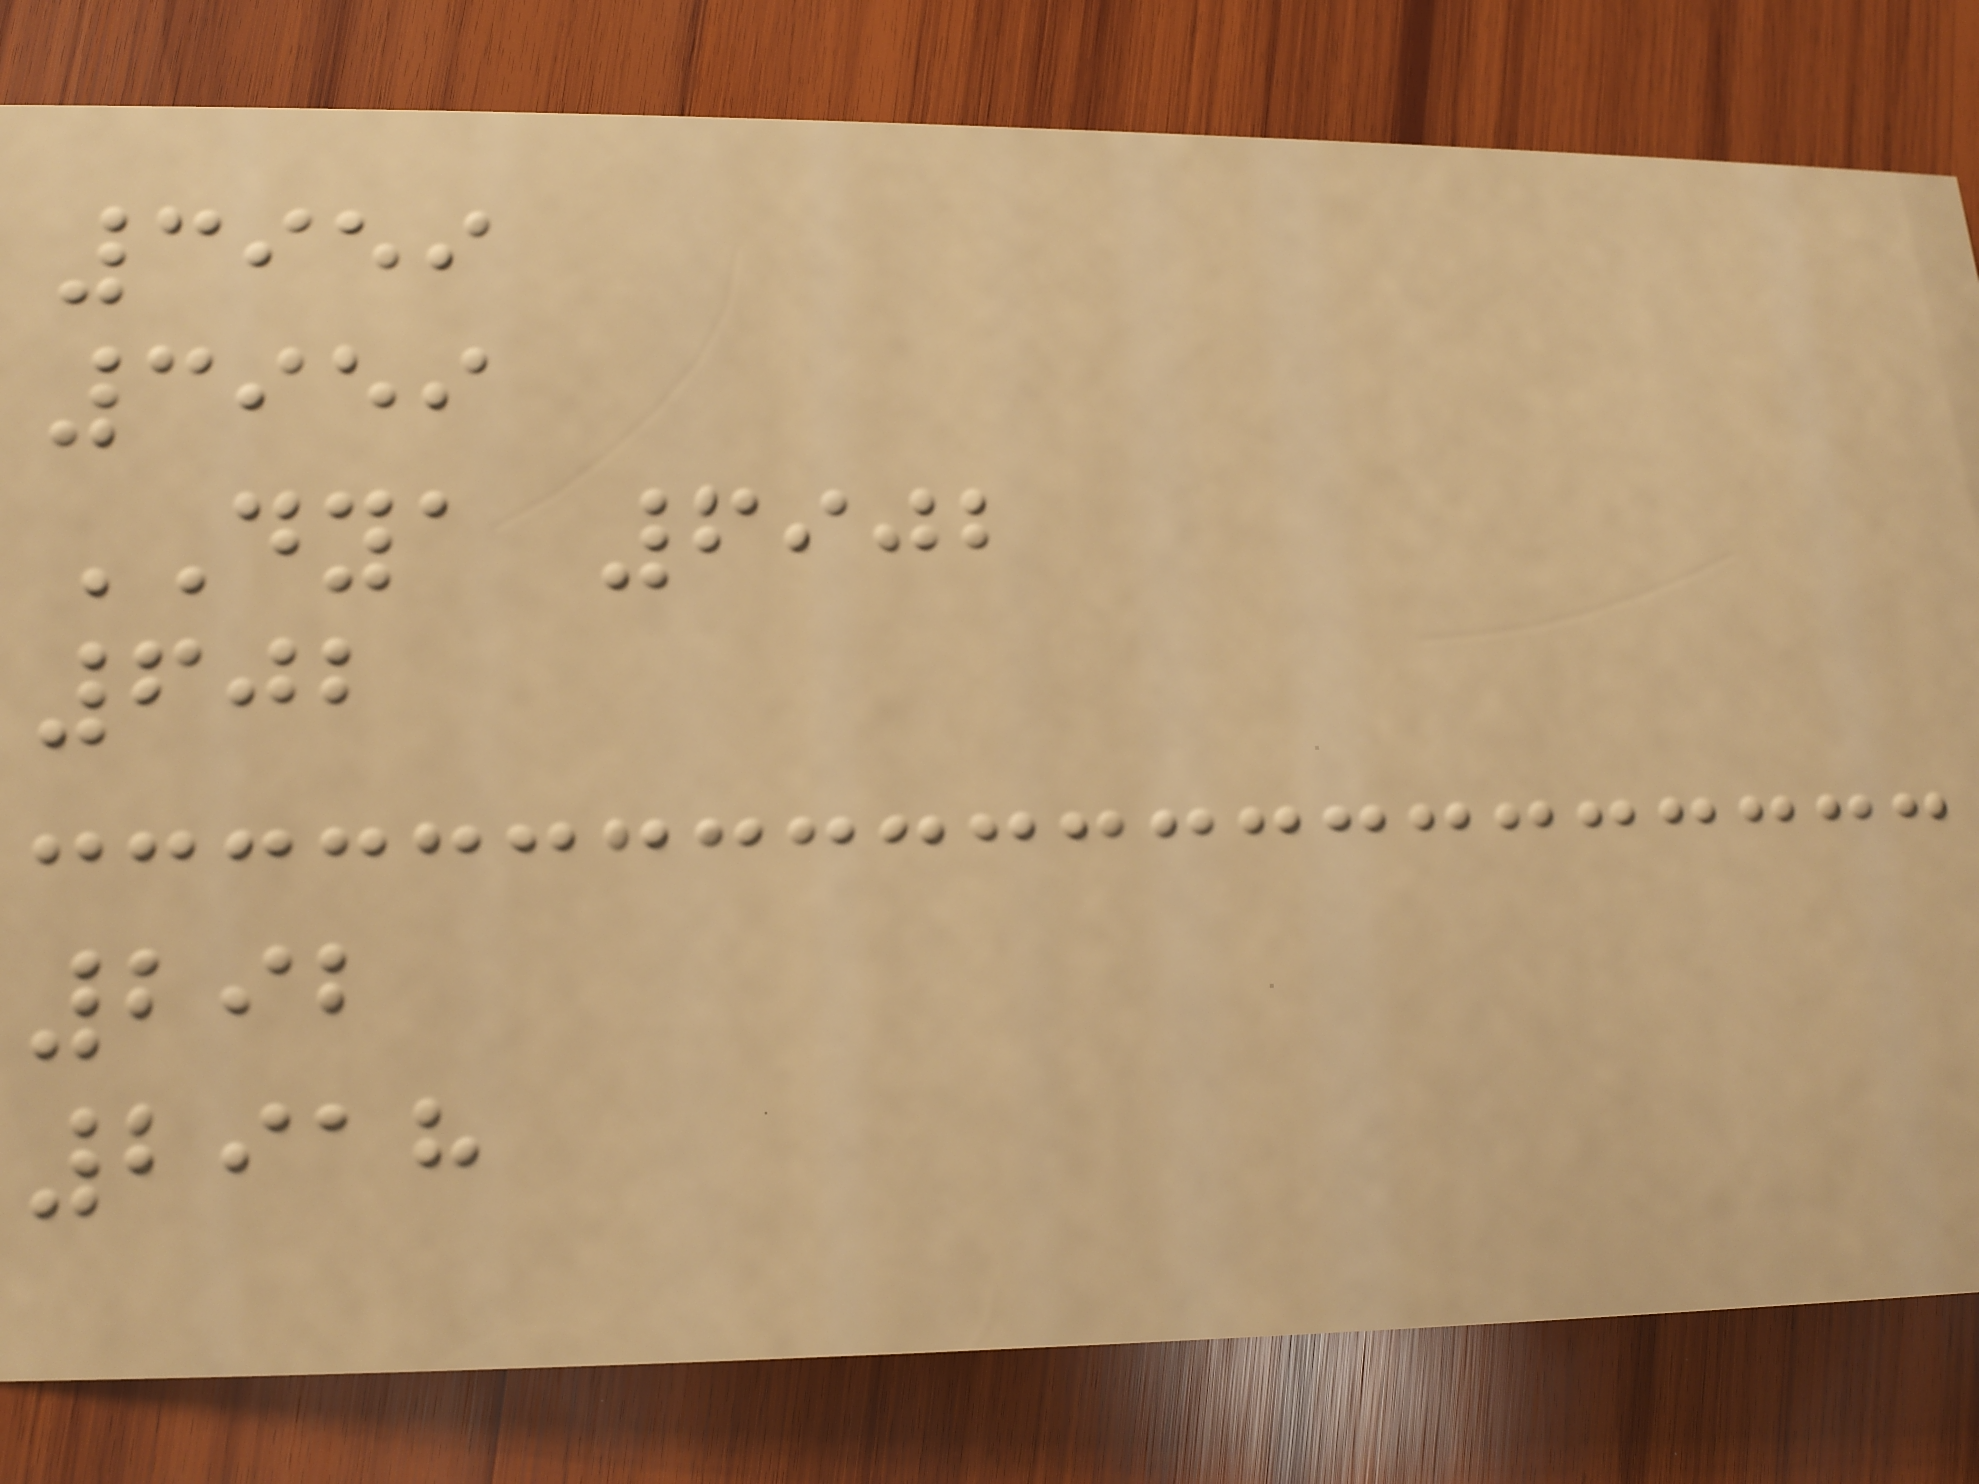3959
3959
DYA 6902
602
292
2918
